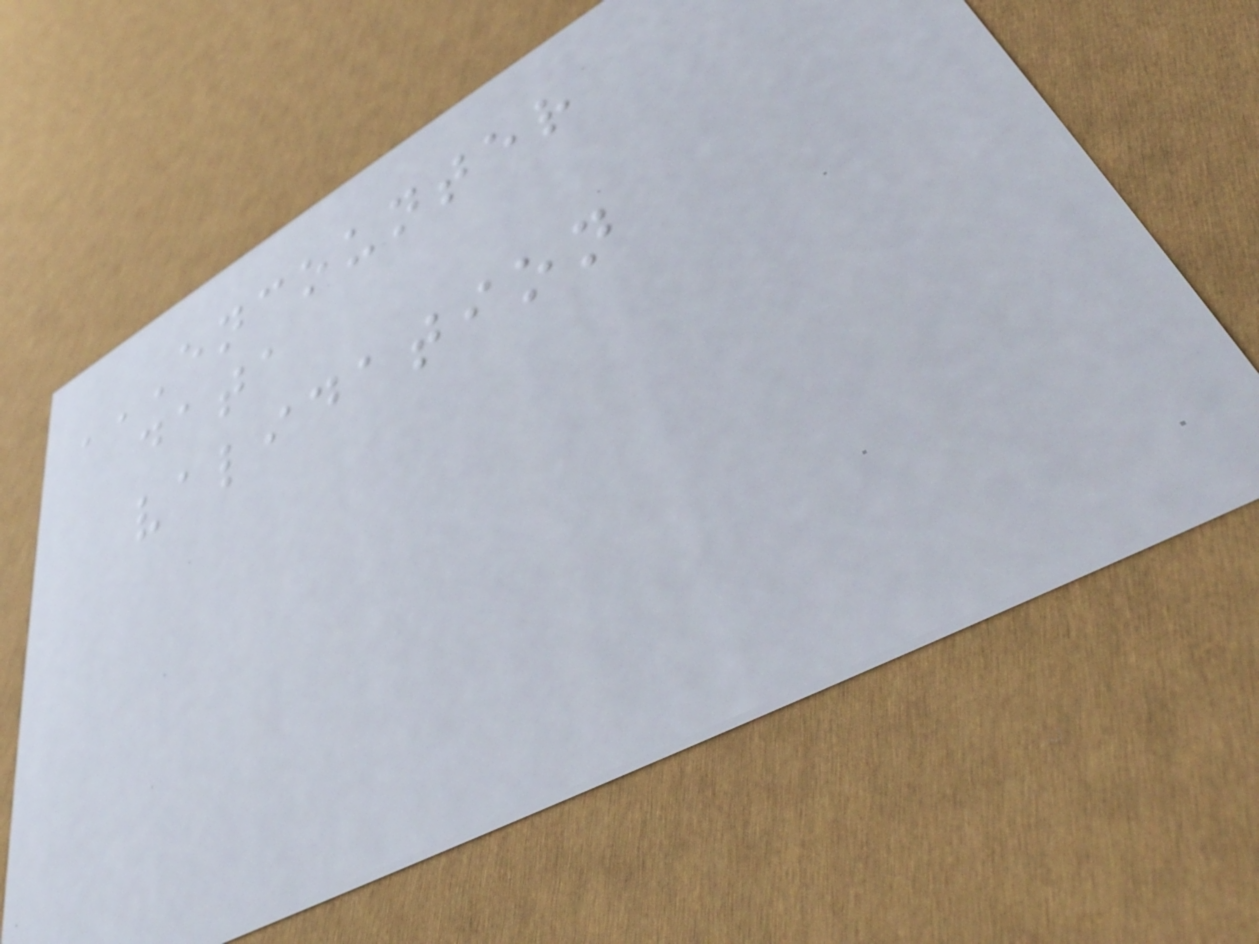ENCOUNTER
DATA
VALIDATION
